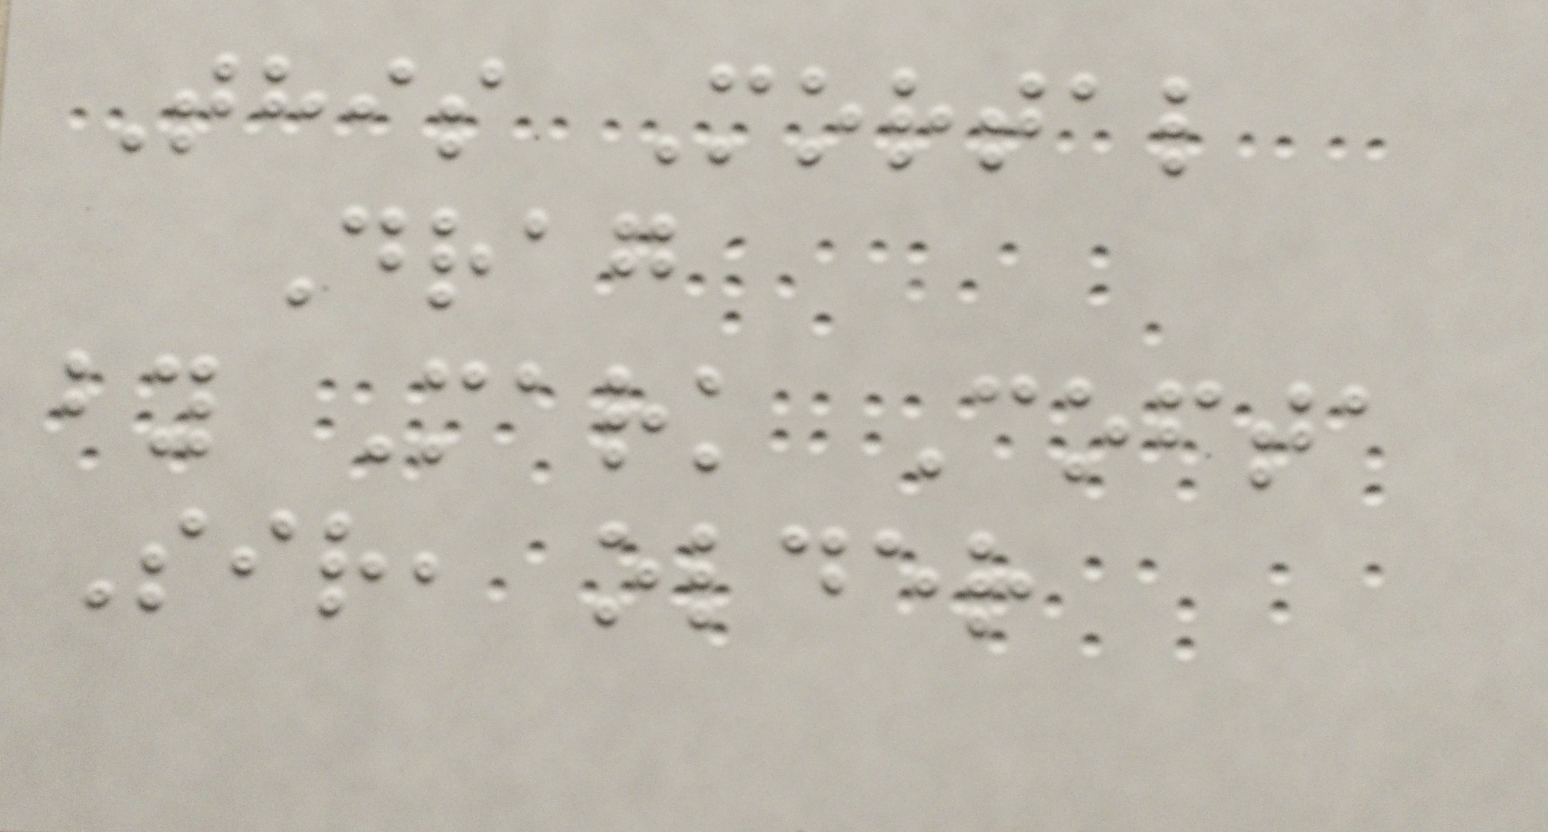This Mortal
Drag
by Mark Cofta
Sir, older
